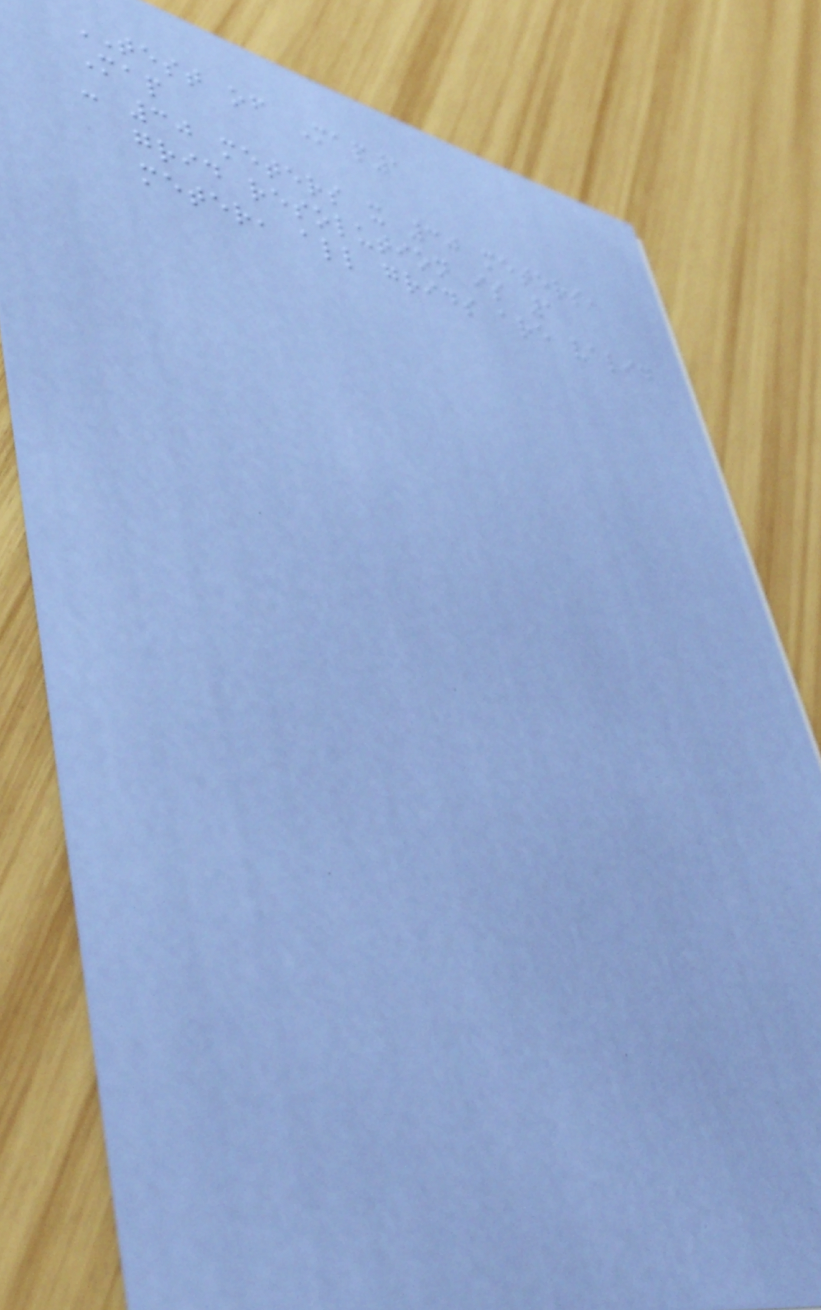TEST of Map1
Map
- 30 meters x 30 meters,
grid resolution is 1
meter, all grids are valid
